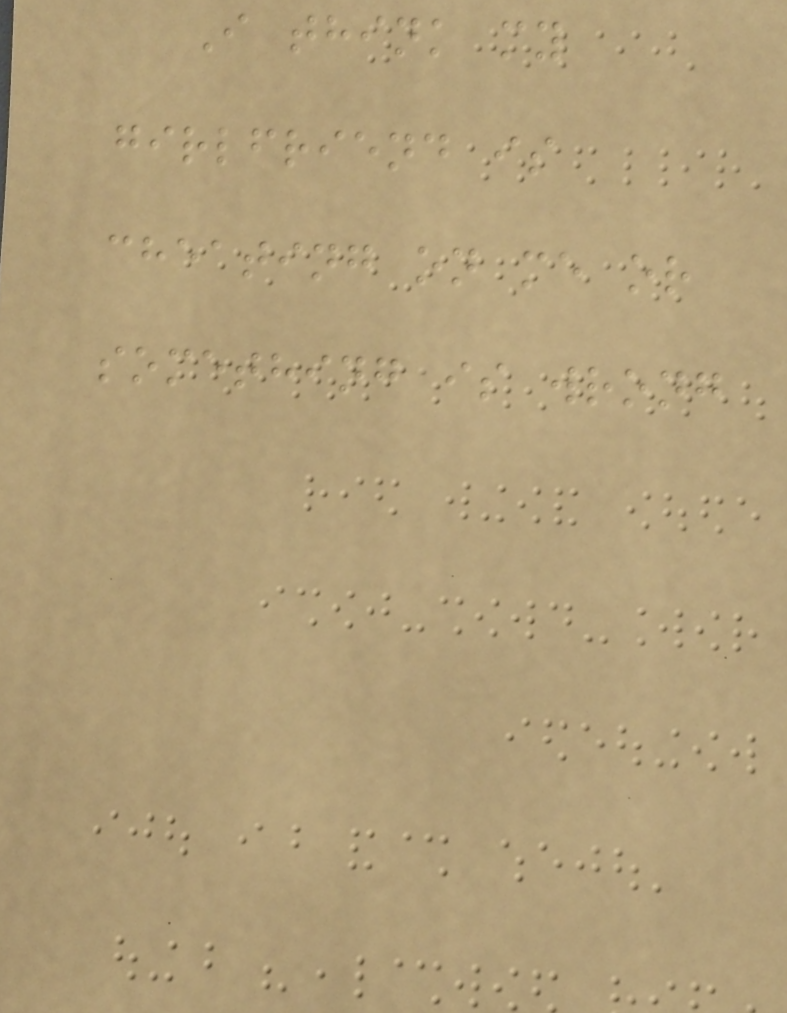I think my
girlfriend is
cheating on me or
something is wrong
